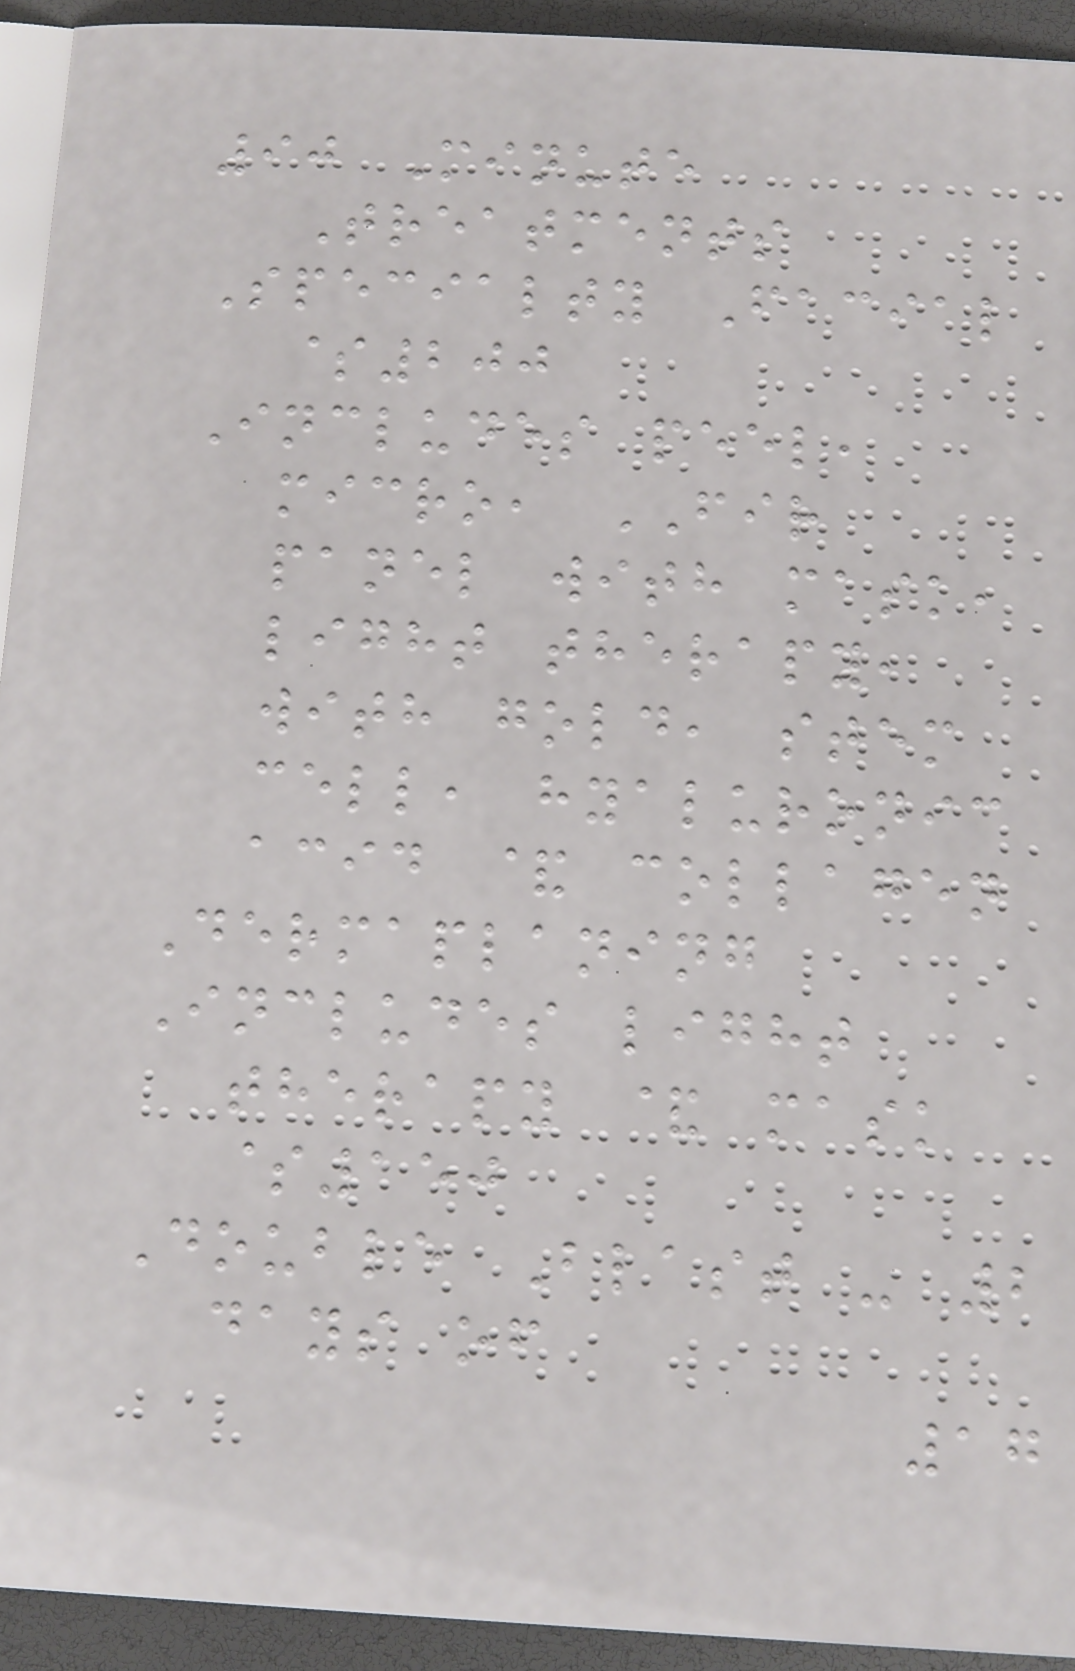90 Minute
Treatments
Specialty Facial
$200
Includes peel,
micro, FIR
panel with mask,
light therapy,
with gold, stem
cell, hyaluronic
acid & collagen
Dermaplaning
Includes light
therapy & mask
$150
Double Blast - 2
days of
17
